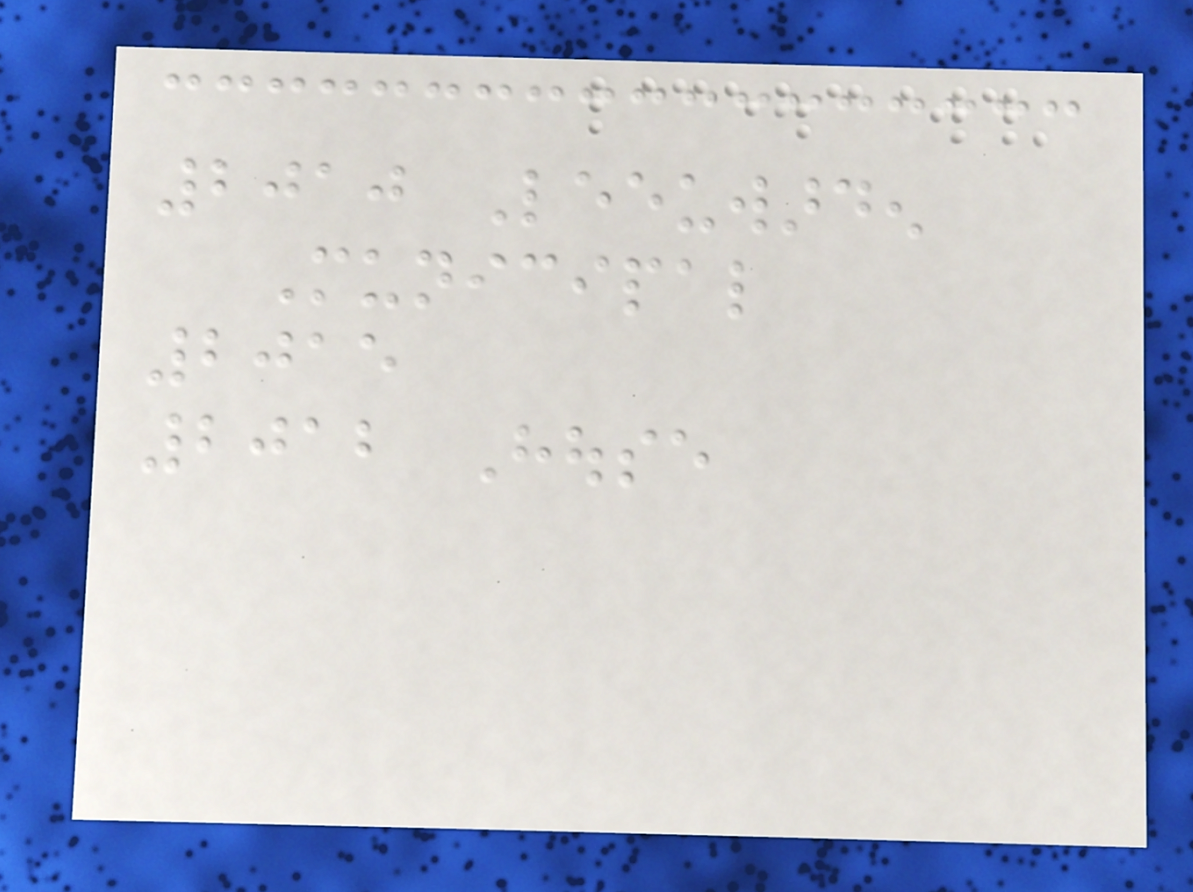2010 Leeuwarden
Municipal
2015
2012 House
